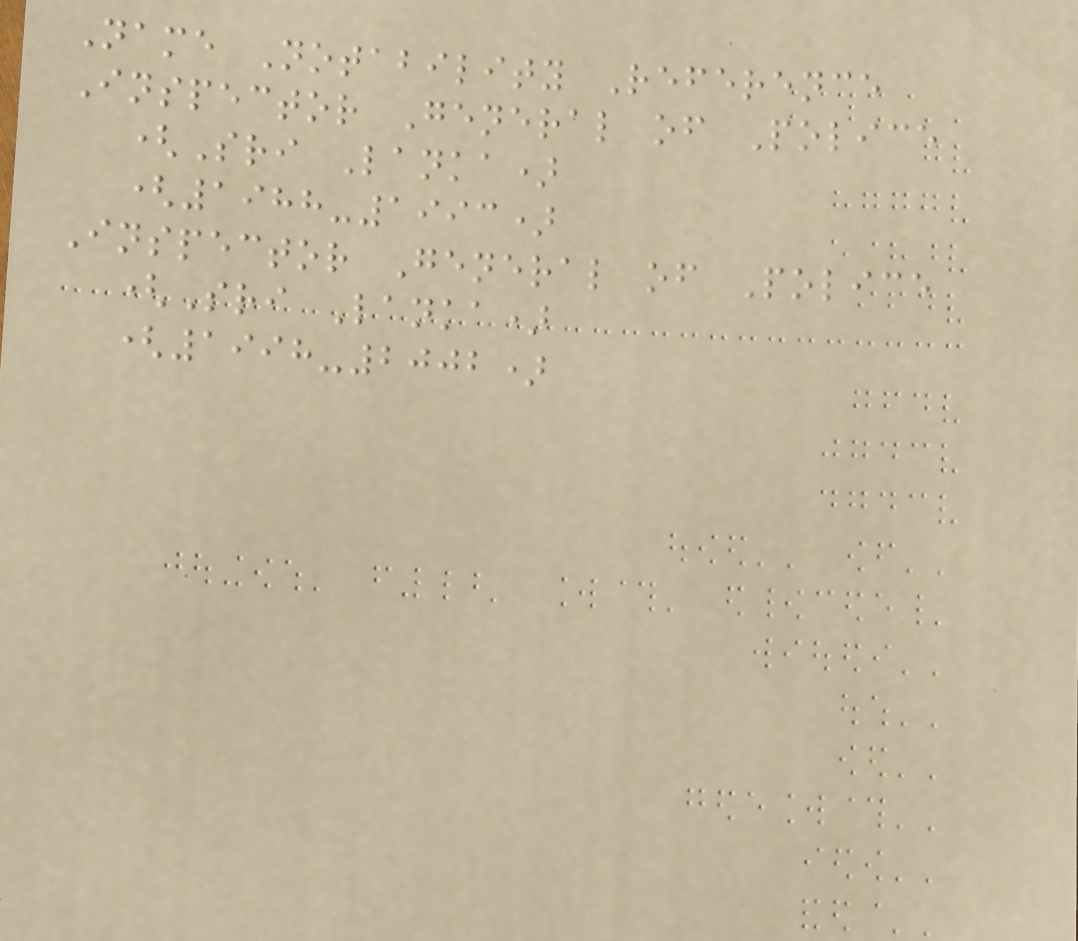Name Notability Reference
Inspector General of Police
(Sri Lanka)
(1988-1993)
Inspector General of Police
(Sri Lanka)
(1998-2002)
